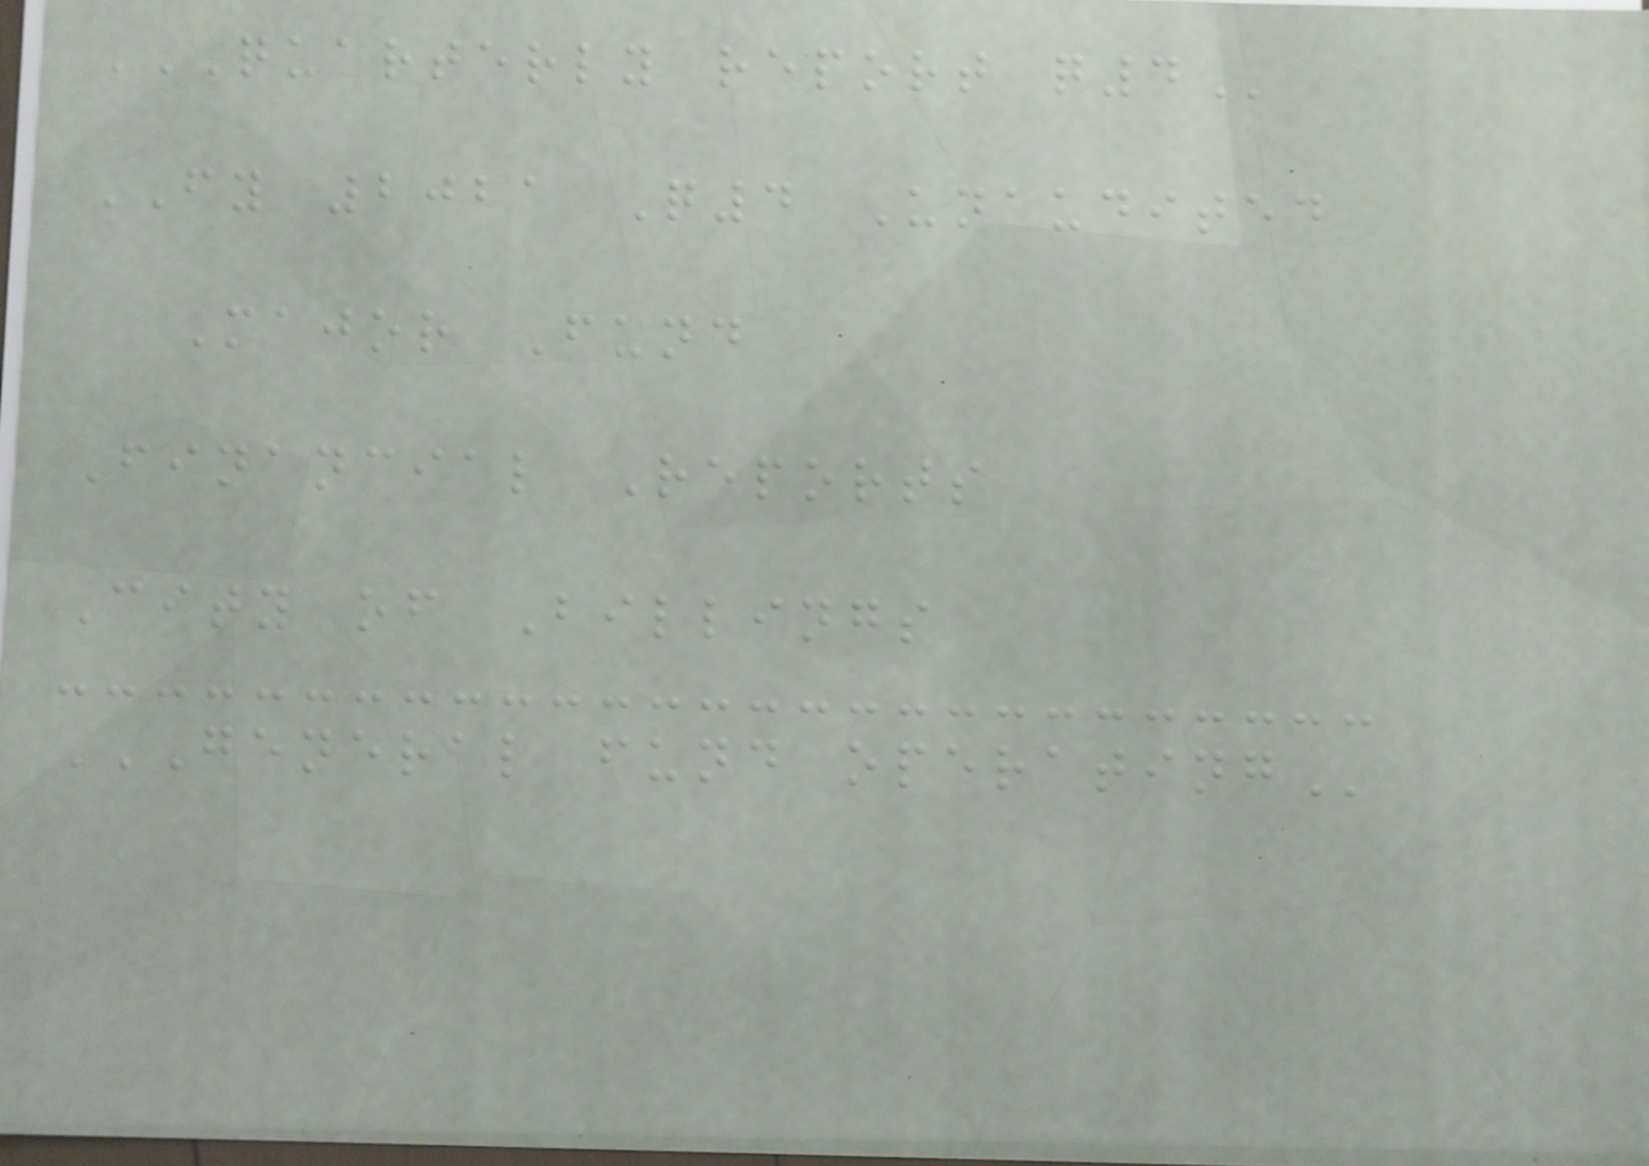QUARTERLY REPORT Q4
FY 2021 Q4 Unaudited
Major Fund
Financial Reports
City of Billings
GENERAL FUND OPERATING
